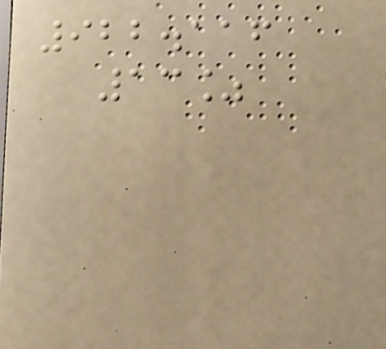922.116
13%
